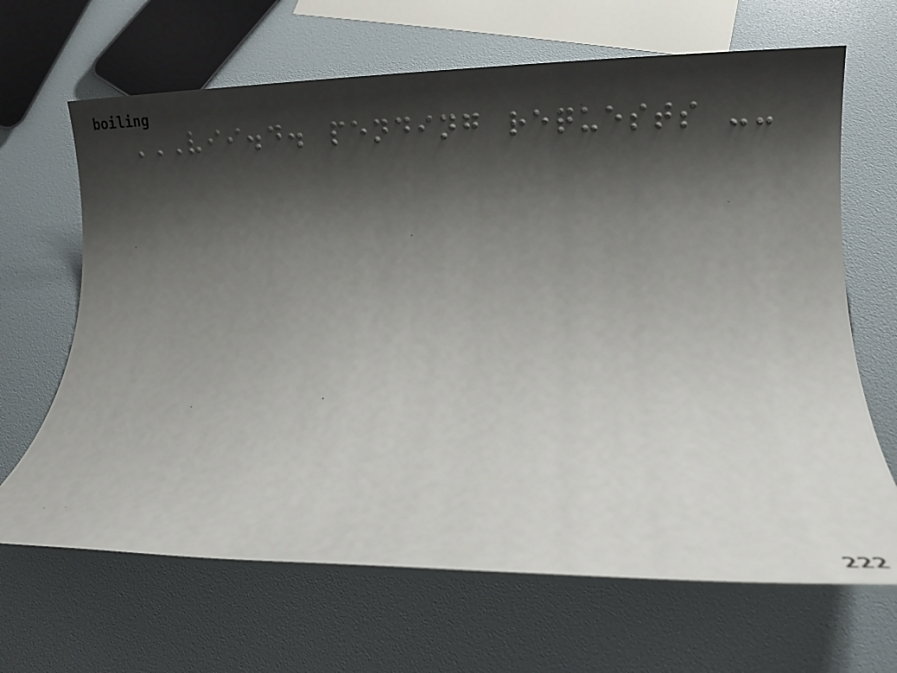VII.D. PENDING REQUESTS --
